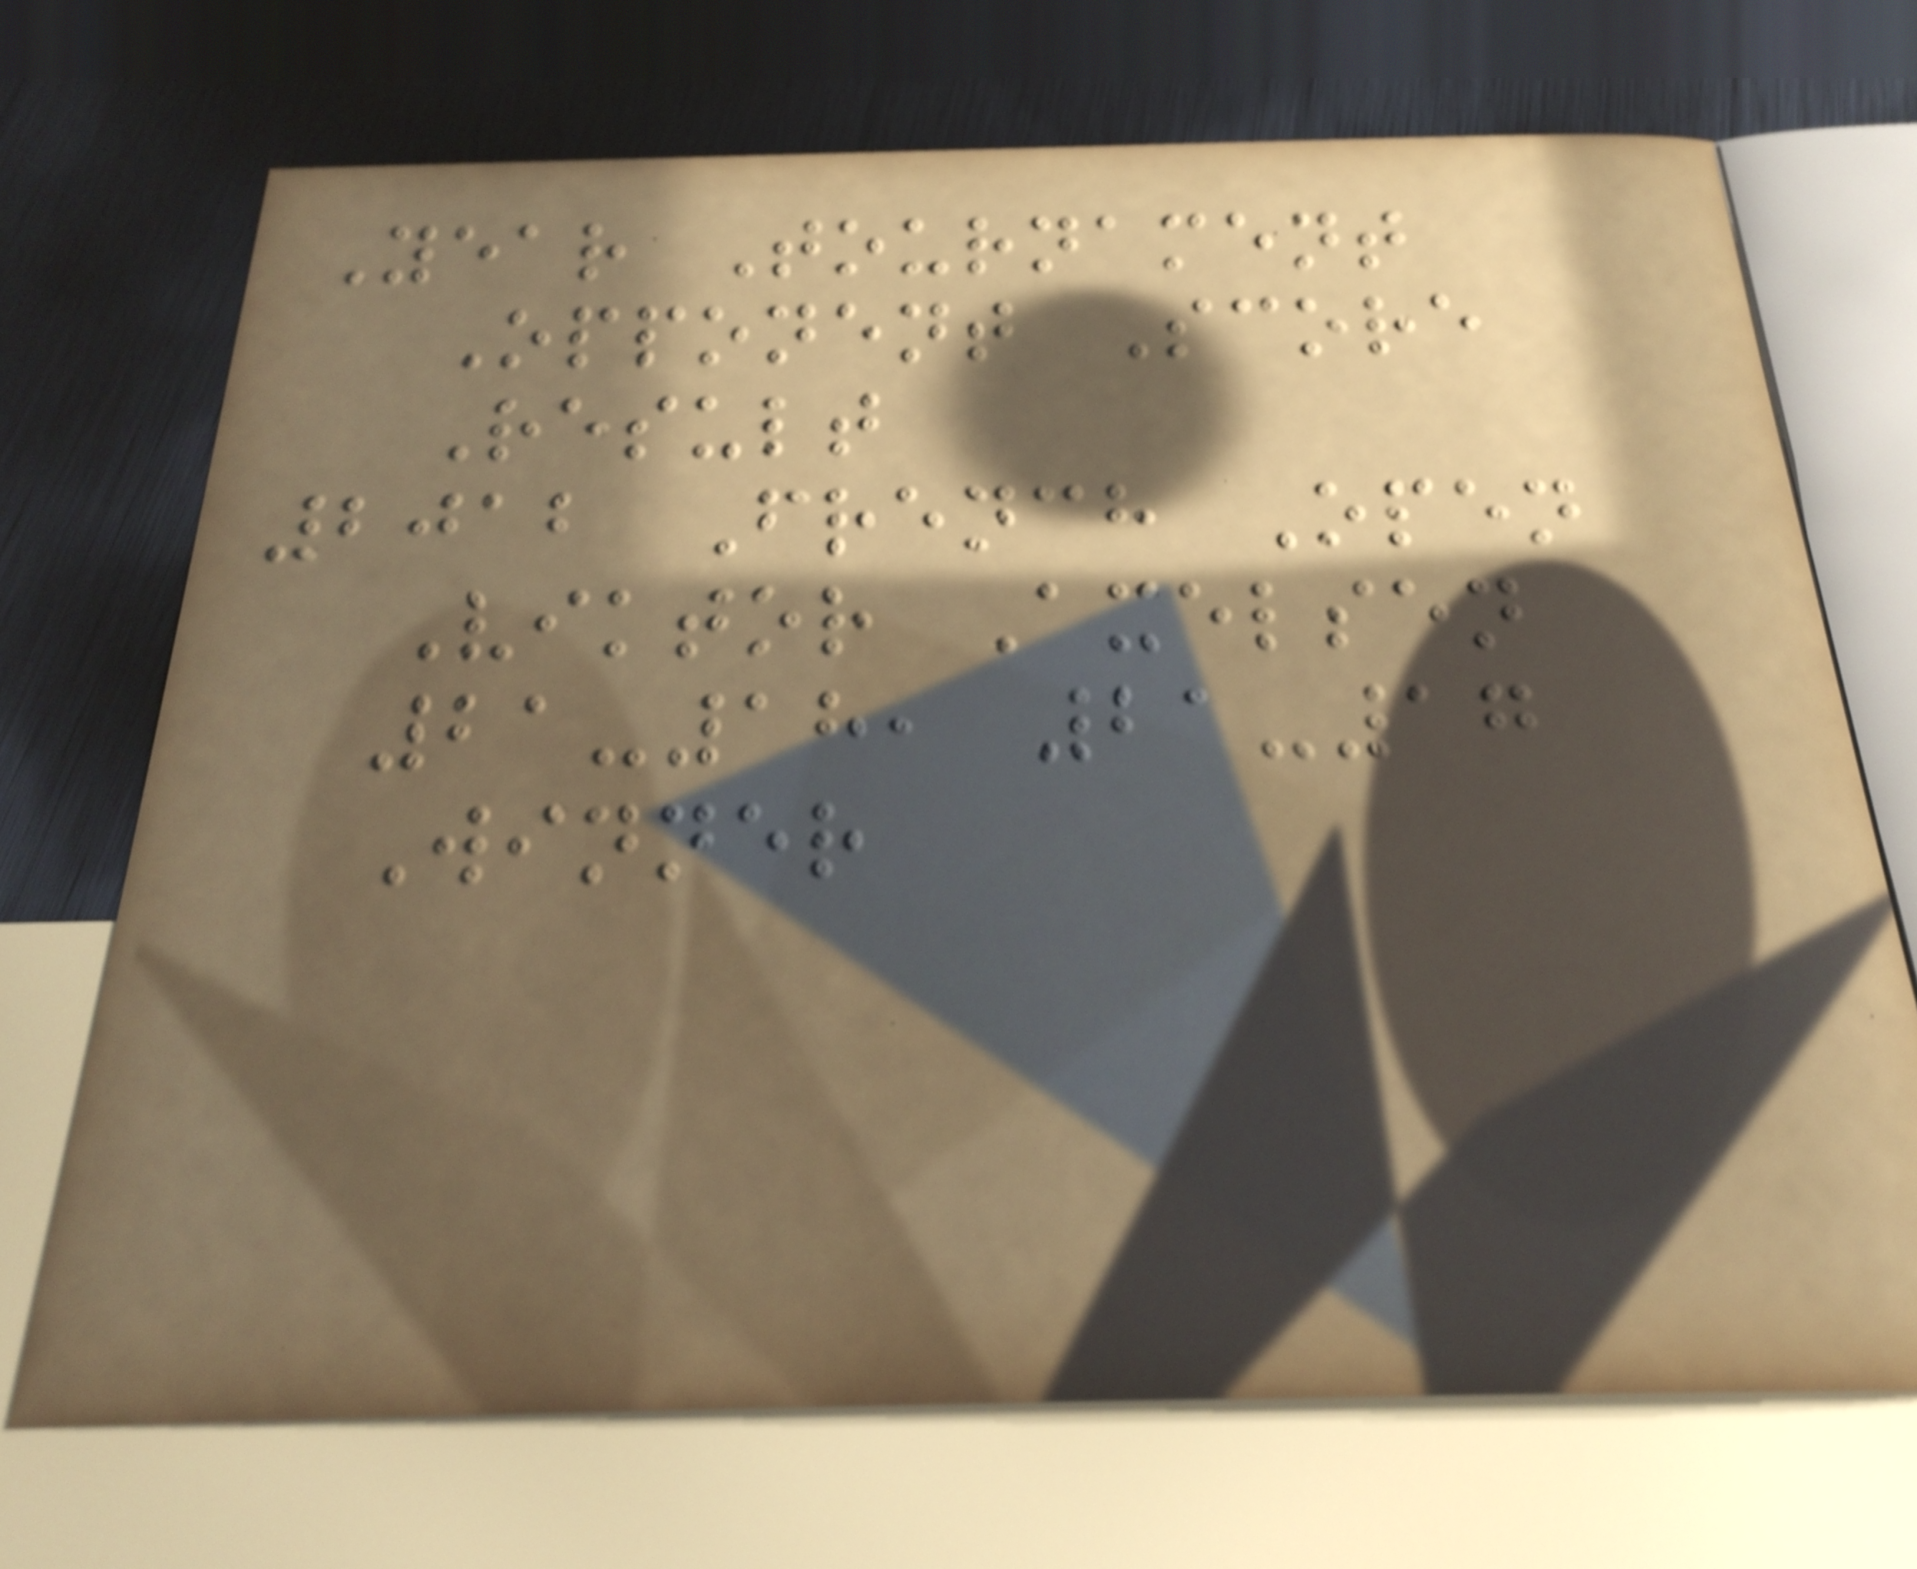Year Tournament
Opponent Score
Result
2012 French Open
Viktor Axelsen
21-18, 21-17
Winner
